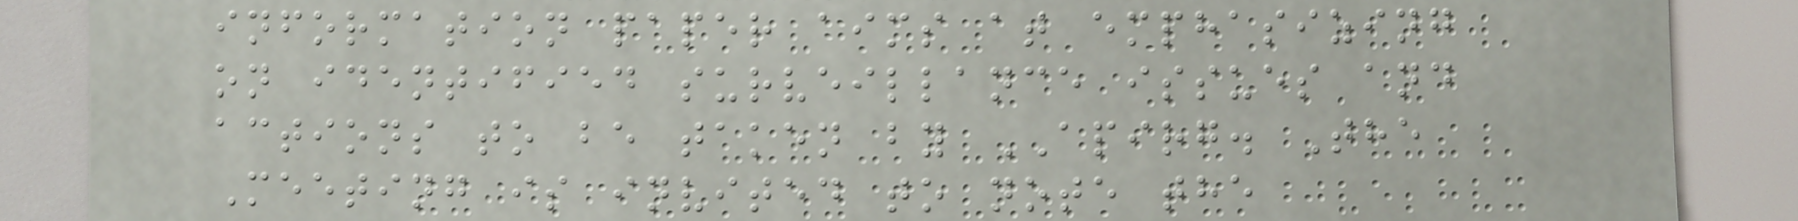information paper aims at emphasizing
on identified surveillance issues and
actions to be taken by APIRG. The
Meeting is invited to note the
